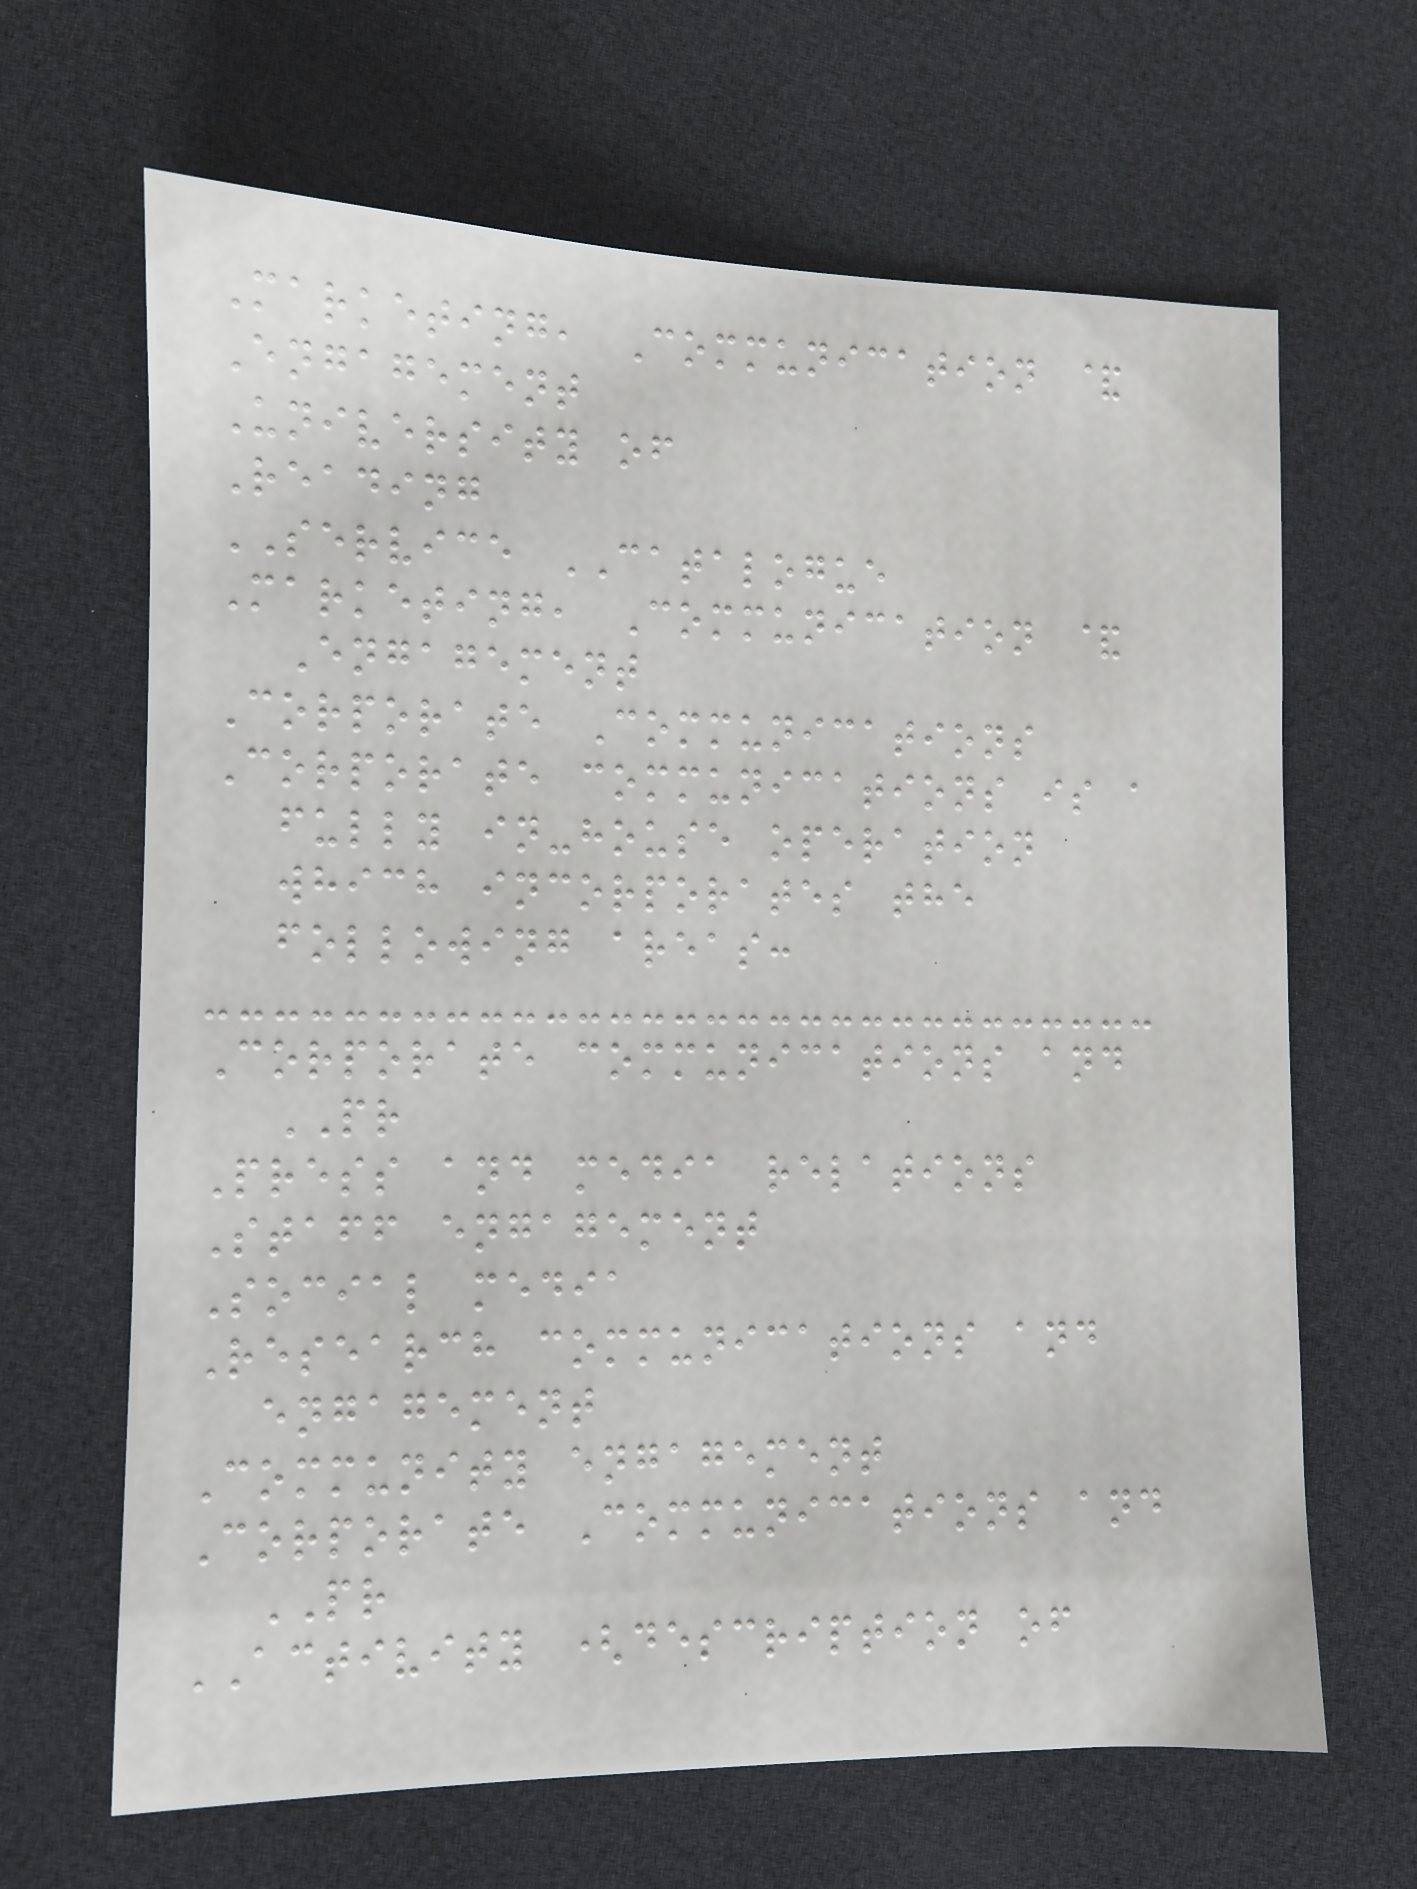Marketing, Communication &
Engagement
University of
Reading
SERVICE CATALOGUE
Marketing, Communication &
Engagement
Corporate Communications
Corporate communications is a
fully in-house operation
which incorporates the
following areas:
Corporate communications and
PR
Press and media relations
Staff engagement
Social media
Research communications and
engagement
Community engagement
Corporate Communications and
PR
ACTIVITY (description of
